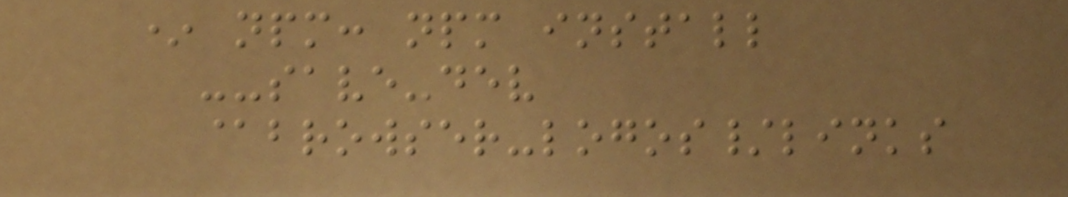* npm: npm install
--save-dev
@browser-logos/links
